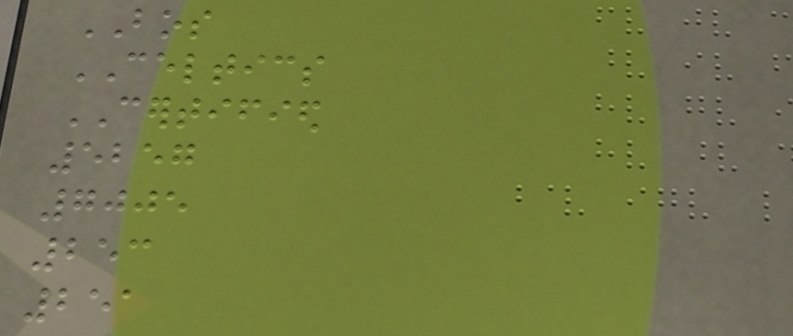BOS
CELTICS
CERTIFIED
5257
7005
253
251
